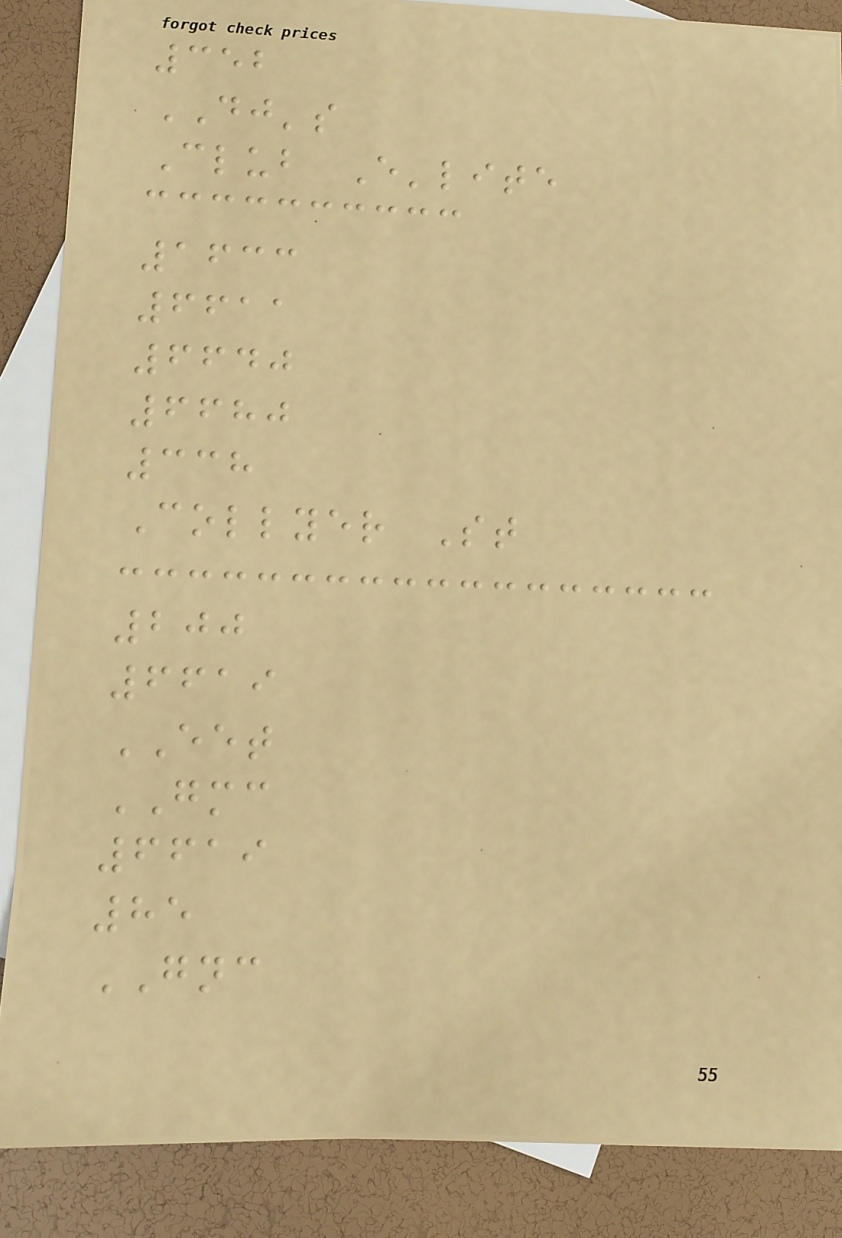352
DJ's
Club E'lite
1633
6611
6640
6680
338
Collyer St
200
6619
EET
GMC
6619
85
GNC
